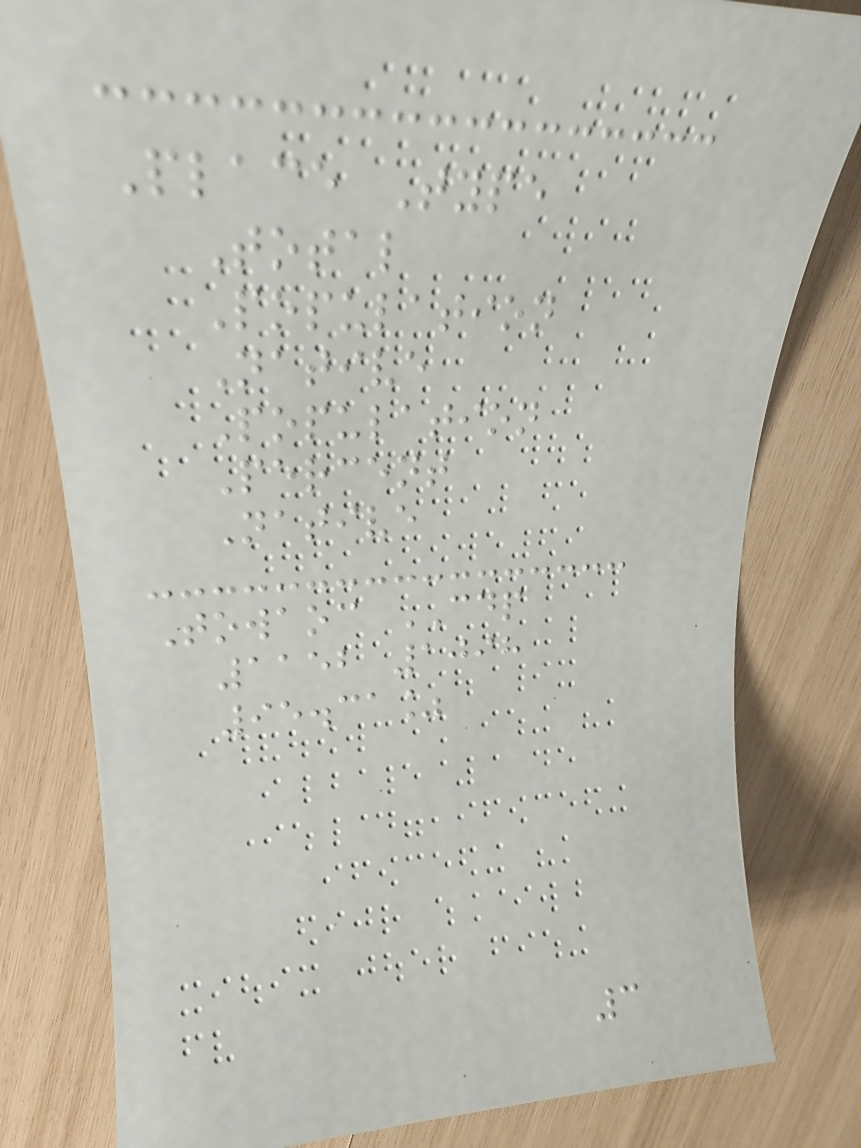Place Type
Total
Population
Native
Population
Percent
Native
Towaoc CDP
1152 1098
95.31%
3
